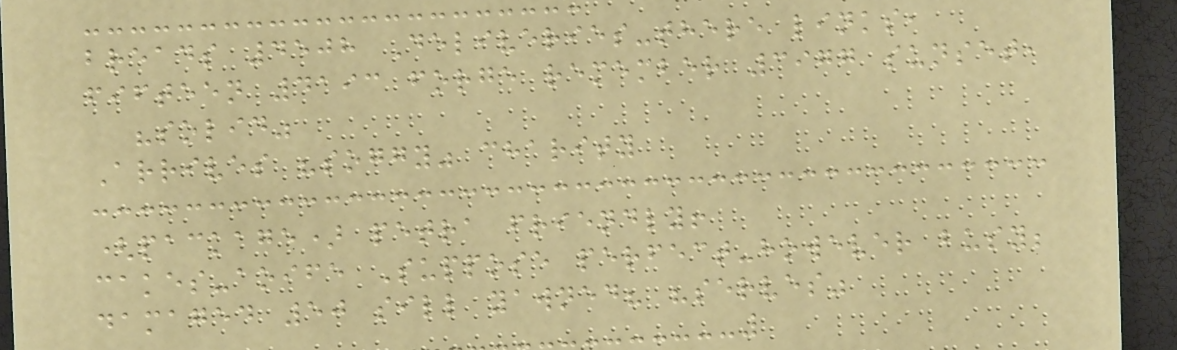breads 4508 Deliveries-there links,
fifteen 4193 forge remember 3977 sunset,
"solid"
Arrives "soggy" charity
(package) petra friendly!
cakes-aoife Suppose perfect-however busy;
damaged 50 sill yawned? "serves"
